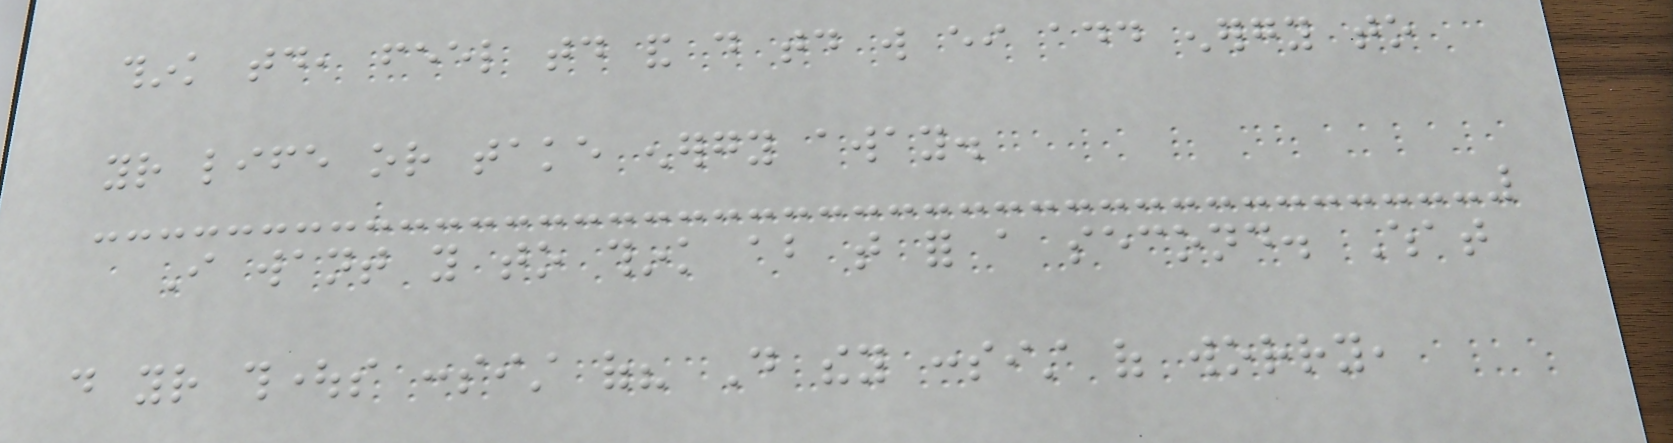think today, feel today and do today will either add energy to
your life or take energy away.
I want you to think about that for a second. What
do your thoughts consist of? Do they consist of worry,
